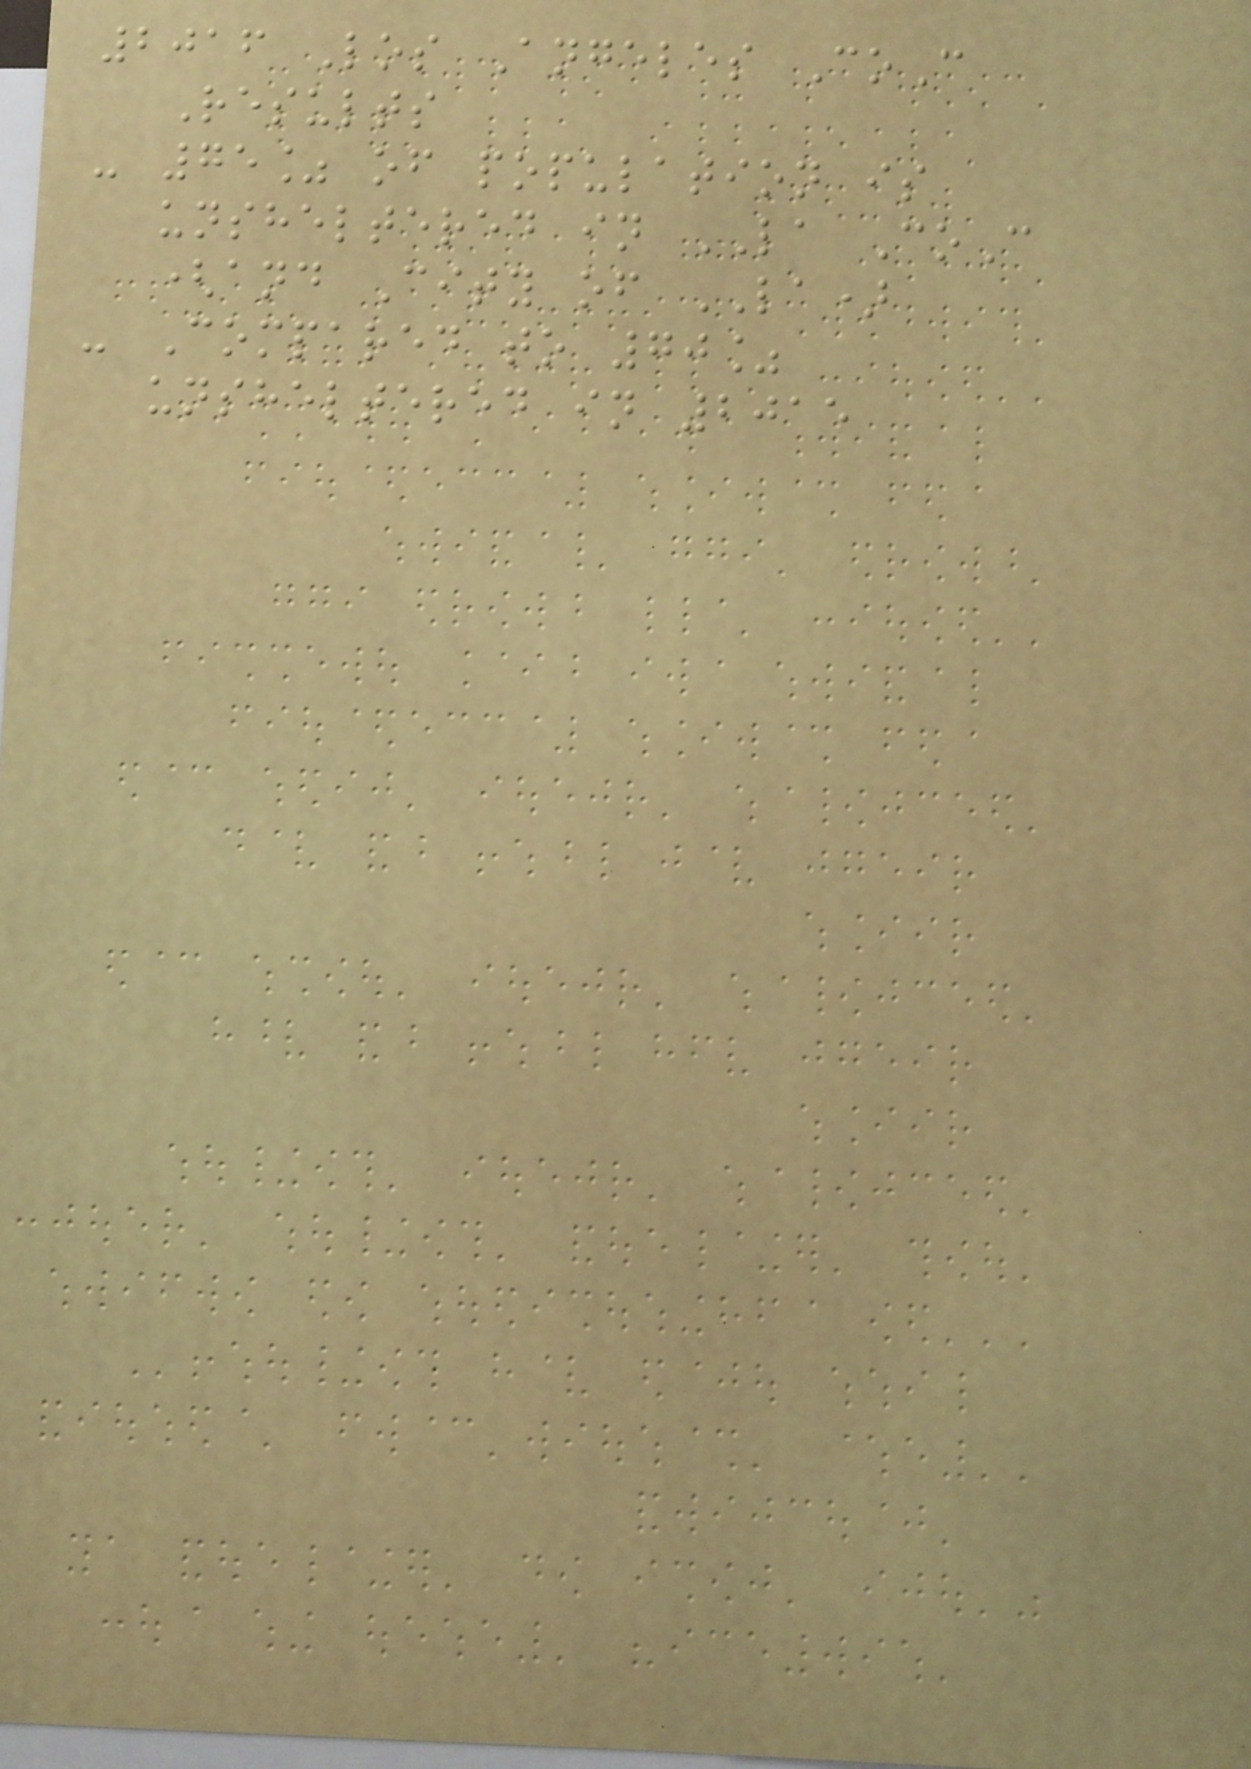2016 Los Angeles CoC
Results
- 75% of population is
unsheltered in LA CoC
(and City of LA)
- Compared to 70%
unsheltered in 2015
